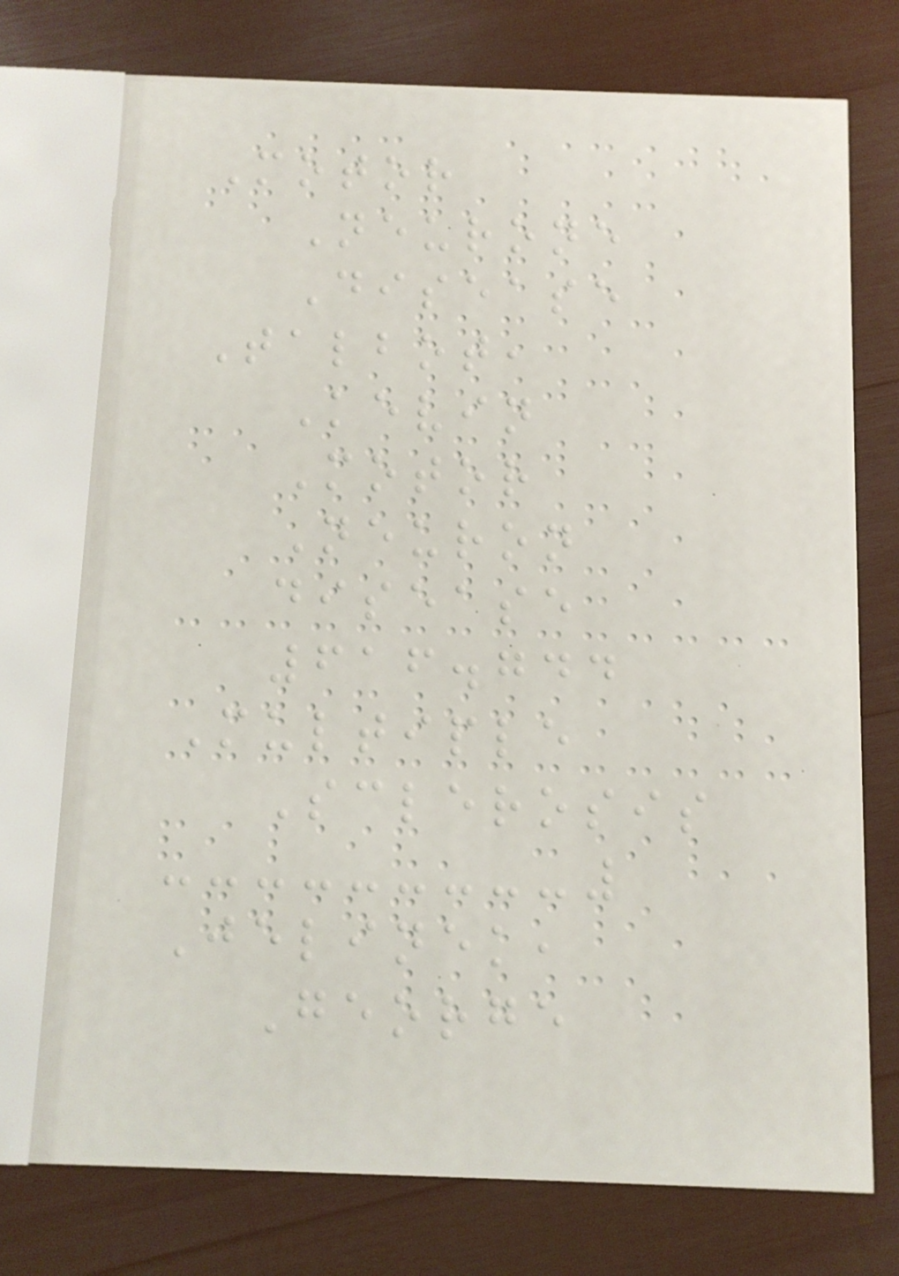Motor
Neurone
Disease
Talbot,
Kevin
Motor
Neuron
disease
616.744
Multiple
Sclerosis
Jelinek,
George
